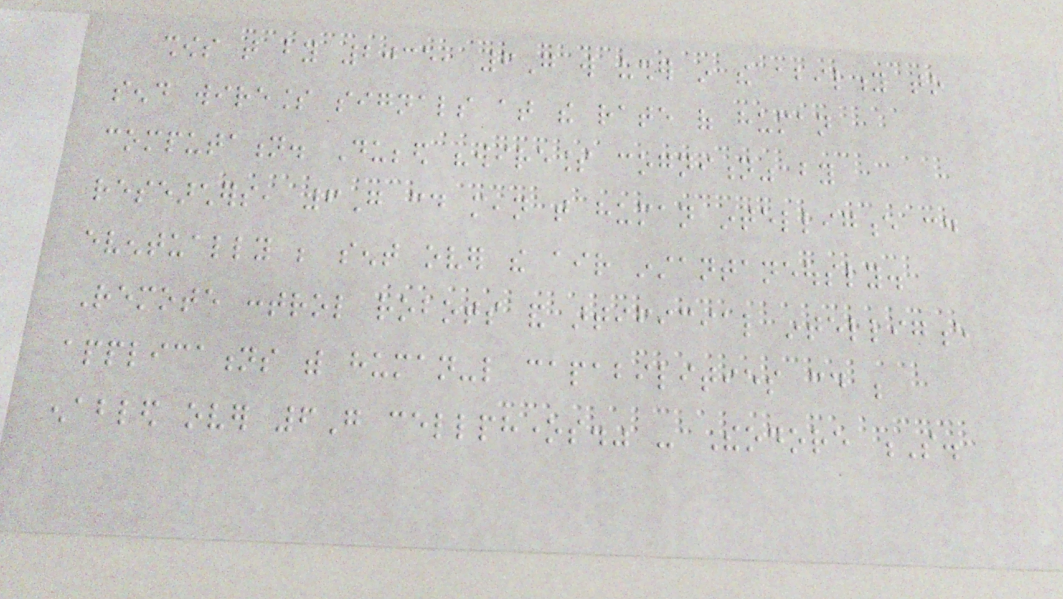shows that by 2035, 6G will usher in the ability to
send wireless signals at the rate of human
computation. Dubbed "wireless cognition" by
researchers, 6G could mean that human intelligence could
eventually be sent over the air instantaneously.
Remote control robots and artificial intelligence
applications with human-like capabilities could be
enabled over 6G cellphones." - Theodore S.
